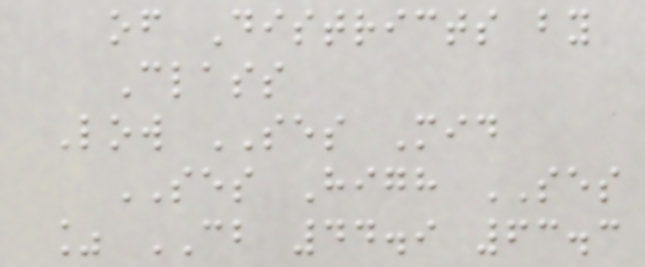of Districts by
Class
Low SES Mid
SES High SES
% CB 44.9 63.3
